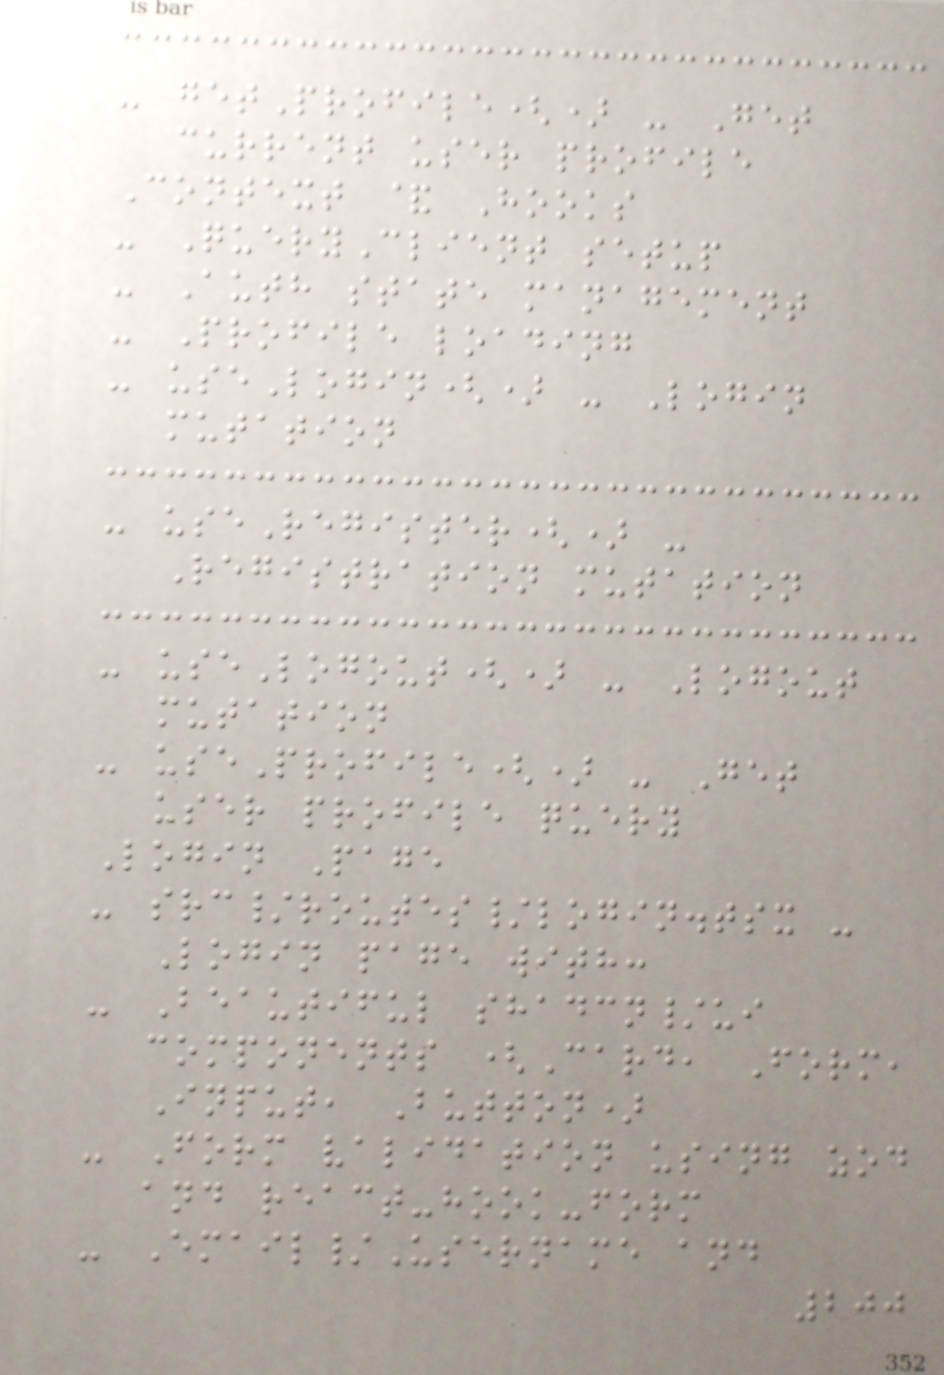- getProfile() - Get
current user profile
Context & Hooks
- QueryClient setup
- Auth state management
- Profile loading
- useLogin() - Login
mutation
- useRegister() -
Registration mutation
- useLogout() - Logout
mutation
- useProfile() - Get
user profile query
Login Page
- src/routes/login.tsx -
Login page with:
- Beautiful shadcn/ui
components (Card, Form,
Input, Button)
- Form validation using zod
and react-hook-form
- Email/Username and
200
